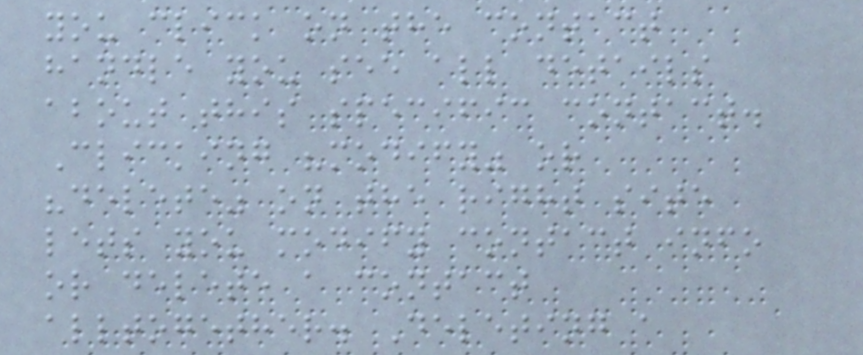you click on the contact
handle you see all details
about this specific contact.
Clicking "modify" or
"delete" on the right site
lets you modify contact info
or delete a contact
alltogether. Deleting a
